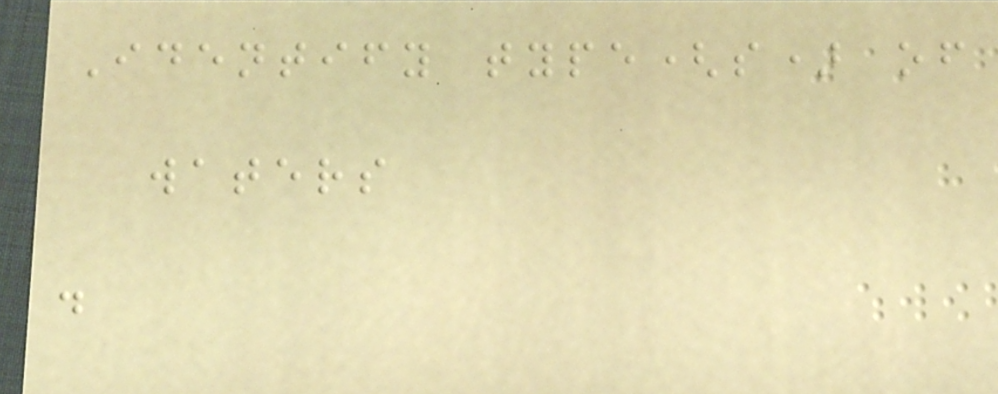Identify type(s) of
waters
.
